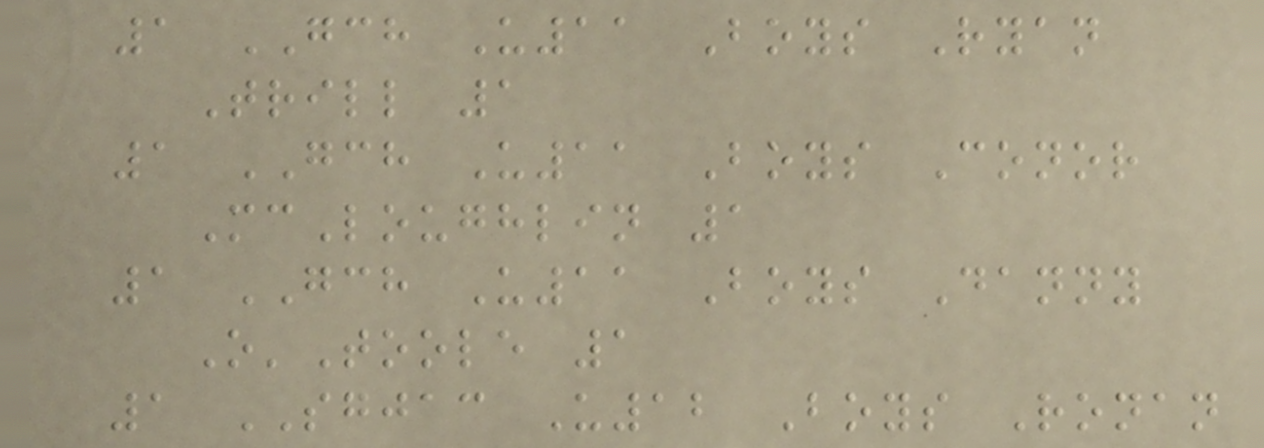1 GCH U11 Boys Ryan
Trill 1
1 GCH U11 Boys Conor
McLoughlin 1
1 GCH U11 Boys Danny
O'Toole 1
1 SGJAC U12 Boys Ronan
